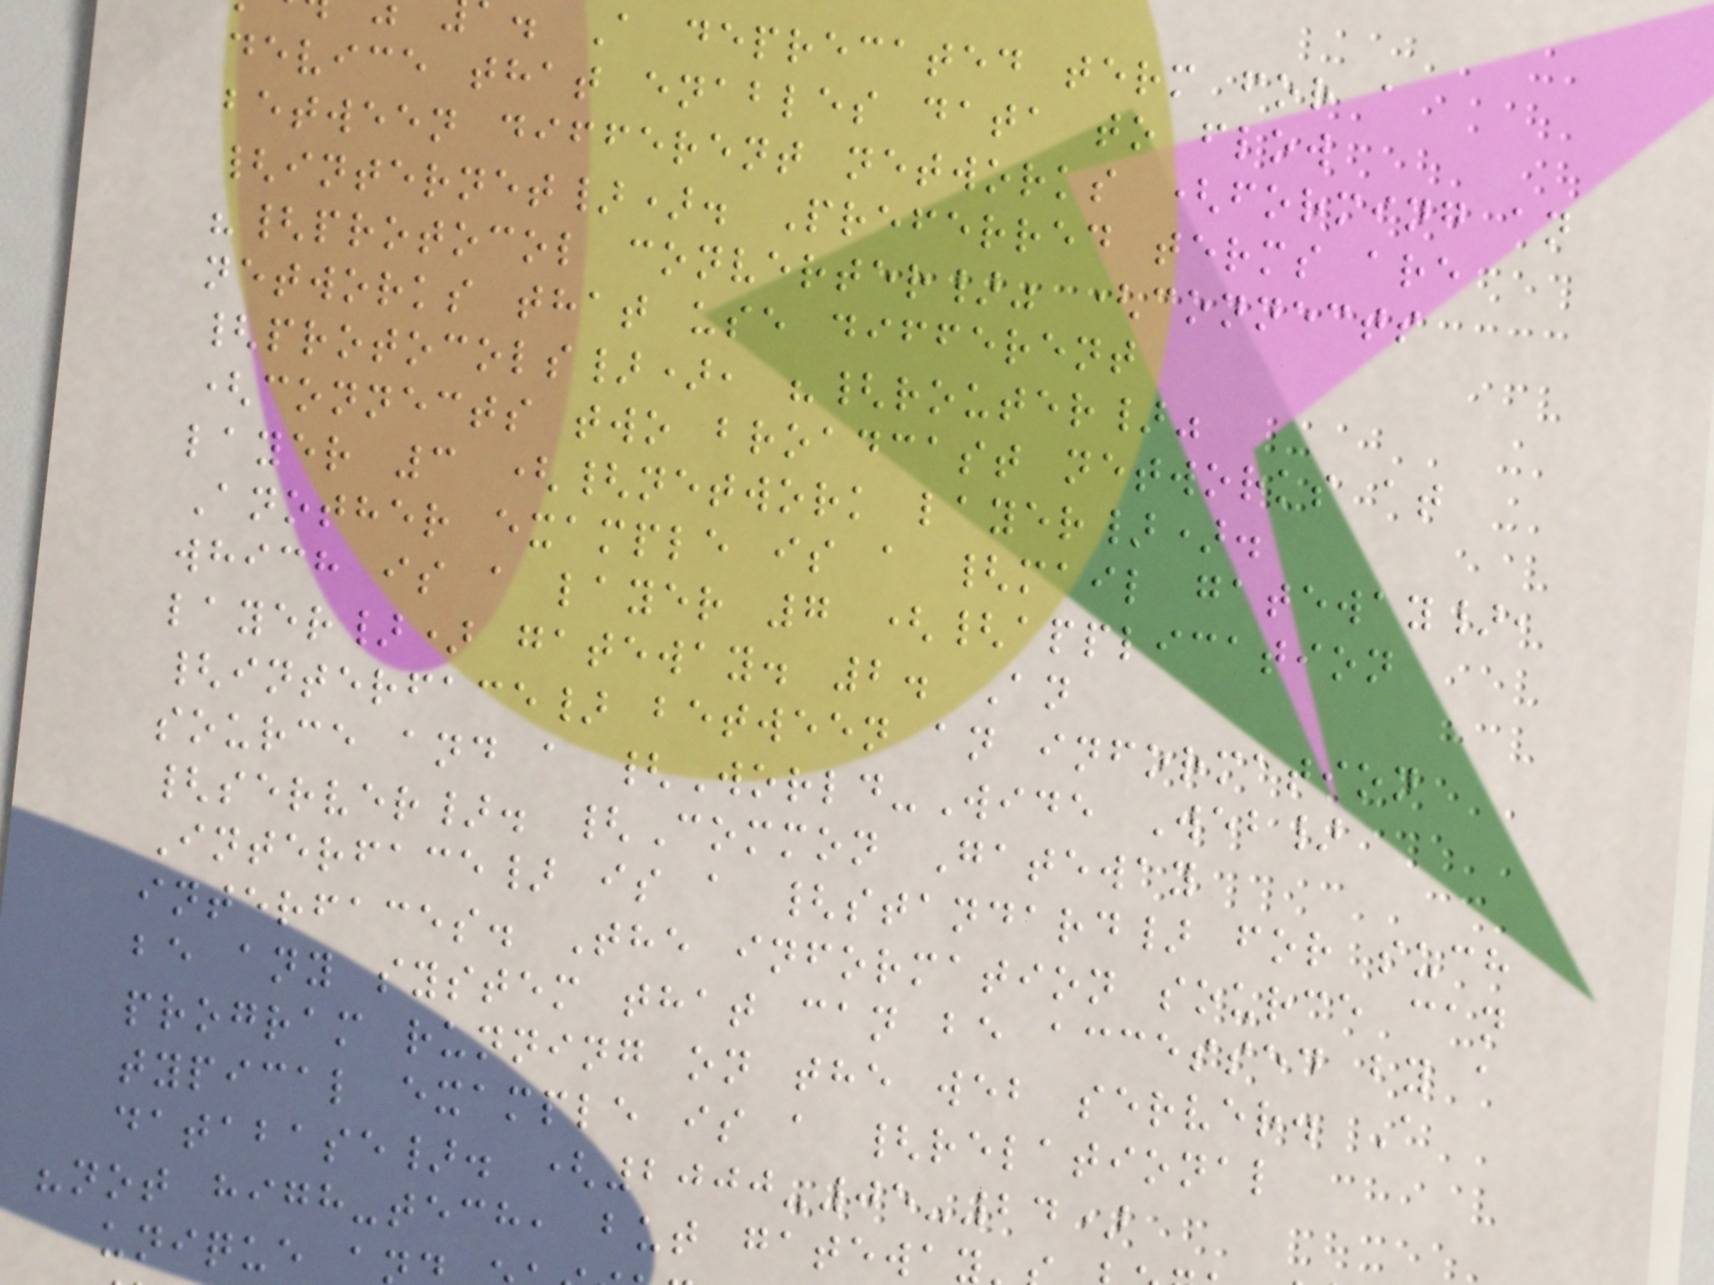. A deprecated term for a
device that enables data to flow
between different networks (forming an
{internet}). Preferred terms are
"{protocol converter}" (connects
networks that use different
{protocols}), "{router}"
(connects two broadcast networks at
layer 3 ({network layer}).
Another example is a {mail gateway},
which is a layer 7 ({application
layer}) gateway. 2. An
{interface} between an information
source and a {World-Wide Web}
{server}. {Common Gateway
Interface} is a {standard} for such
interfaces. The information source can
be any system that can be accessed by a
program running on the web server. A
typical example is a {relational
database}. (2000-05-24)
"not high-tech, but gatewa
